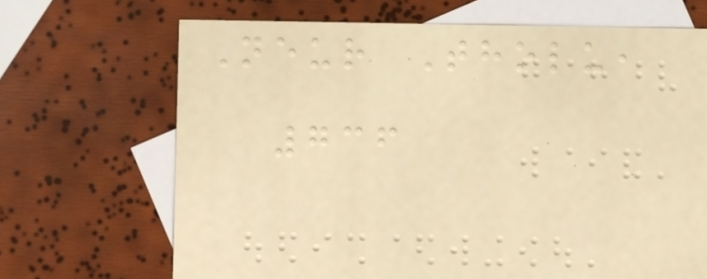Neur Tholu,
736
